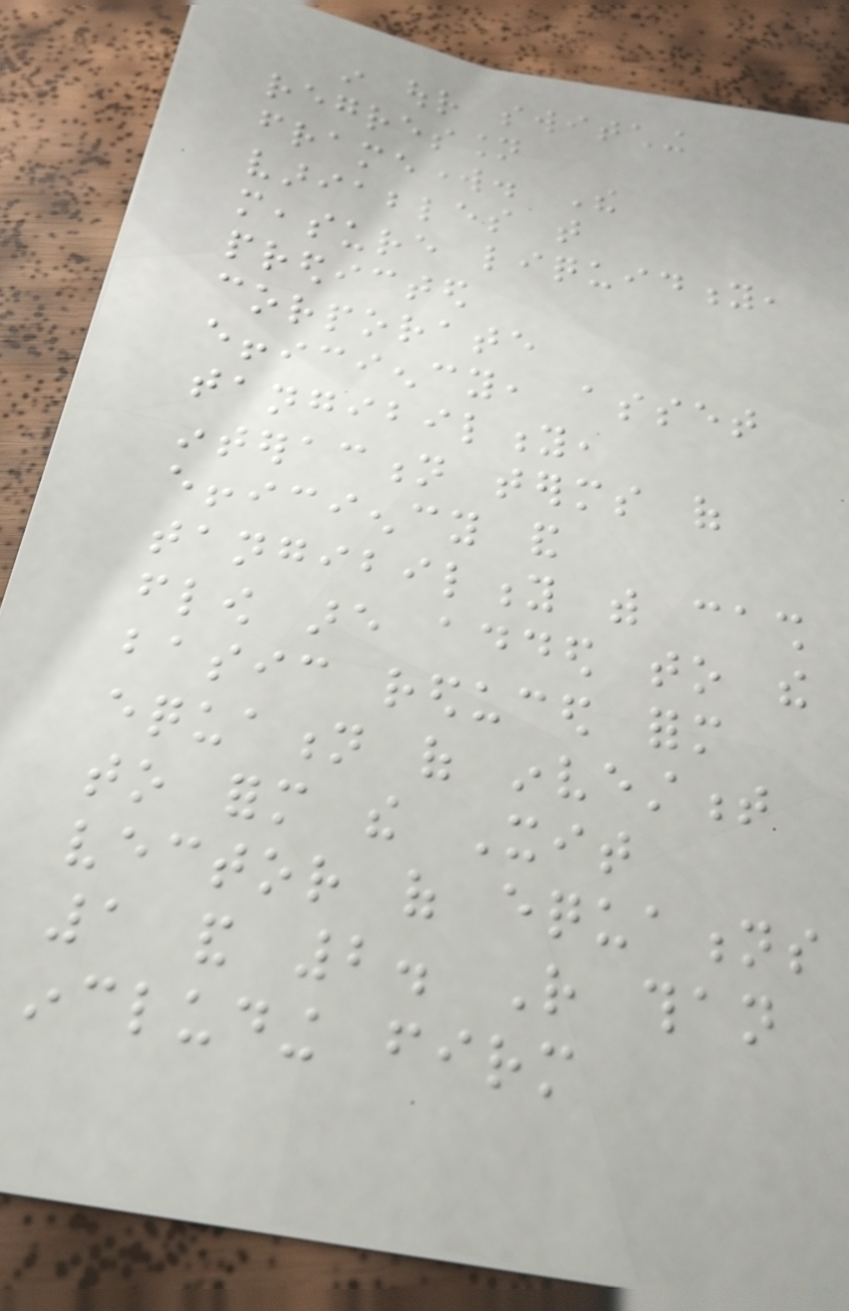in our switching
regression
framework. The
variables that
measure liquidity,
predicted
corporate
efficiency, asset
tangibility,
interaction terms of
efficiency and
tangibility with cash
flow are added to the
basic reduced form
equation of investment
to form the Xit
vector of equations
1 and 2. Rather than
including firm
